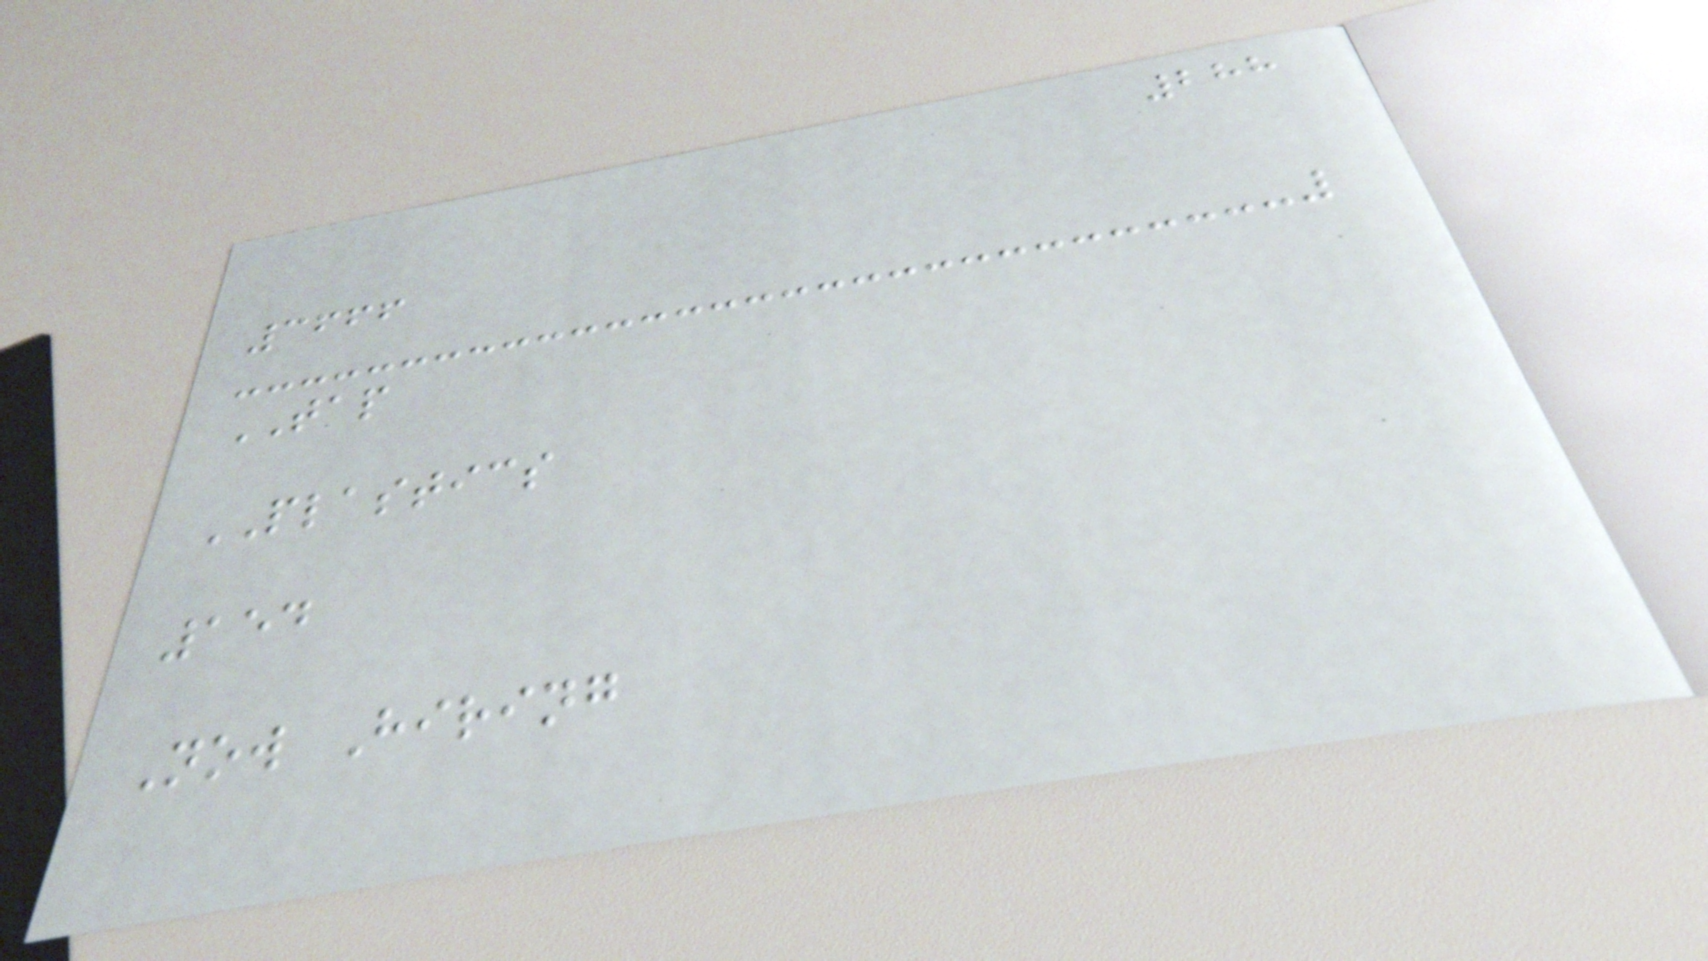288
3666
TAP
PLASTICS
154
Now Hiring
